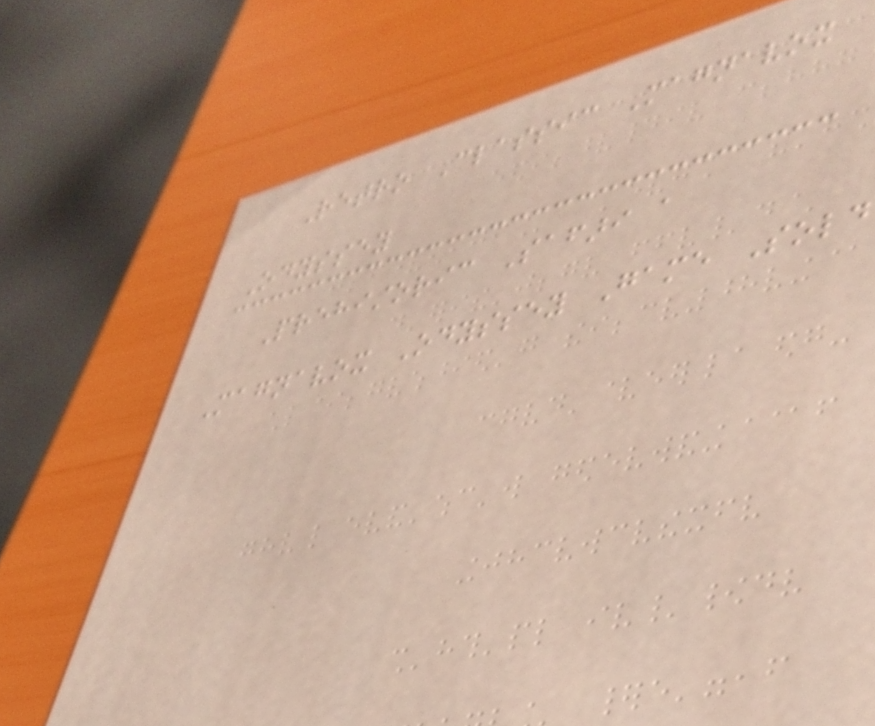Retro Classic Magnavox
Odyssey
Prehistoric Safari a
Magnavox Odyssey Game Sold
